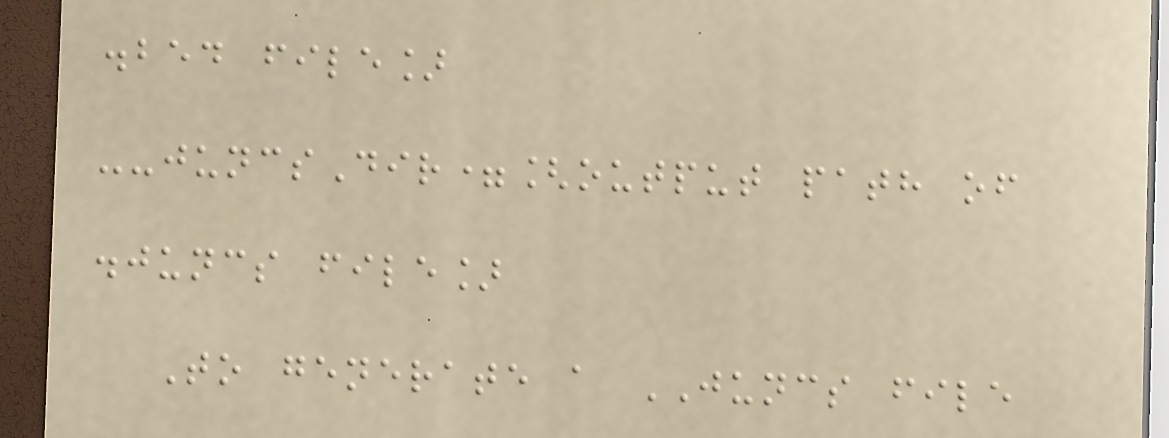.bed file]
--juncsDir=[output path of
.juncs file]
To generate a JUNCS file
